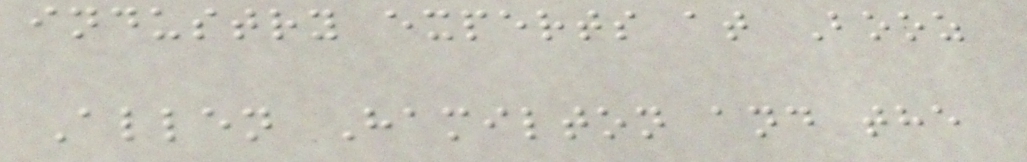industry experts at Booz
Allen Hamilton and the
